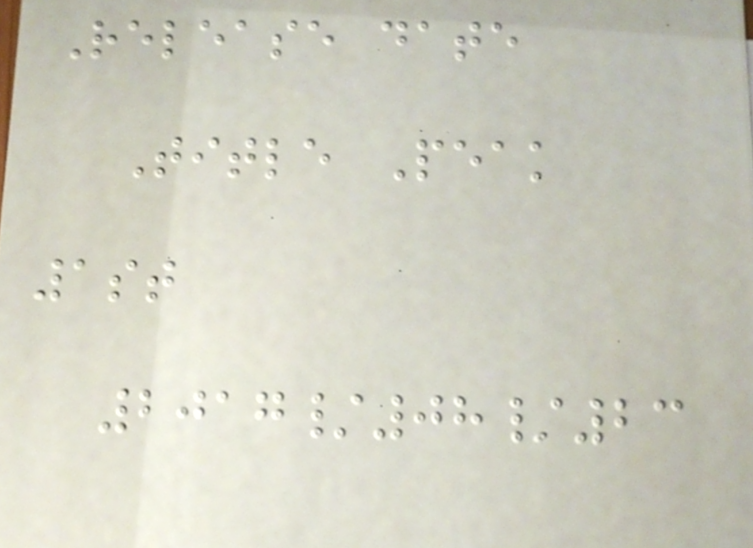Release date
Title Peak
1st
2017/08/23
